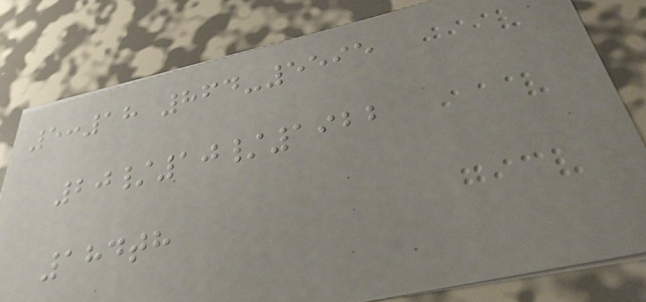5:18 864-5595
20/10/1922
184th
